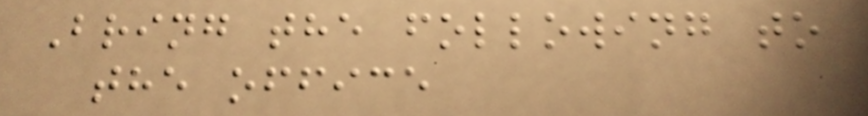Bring the following to
the office
